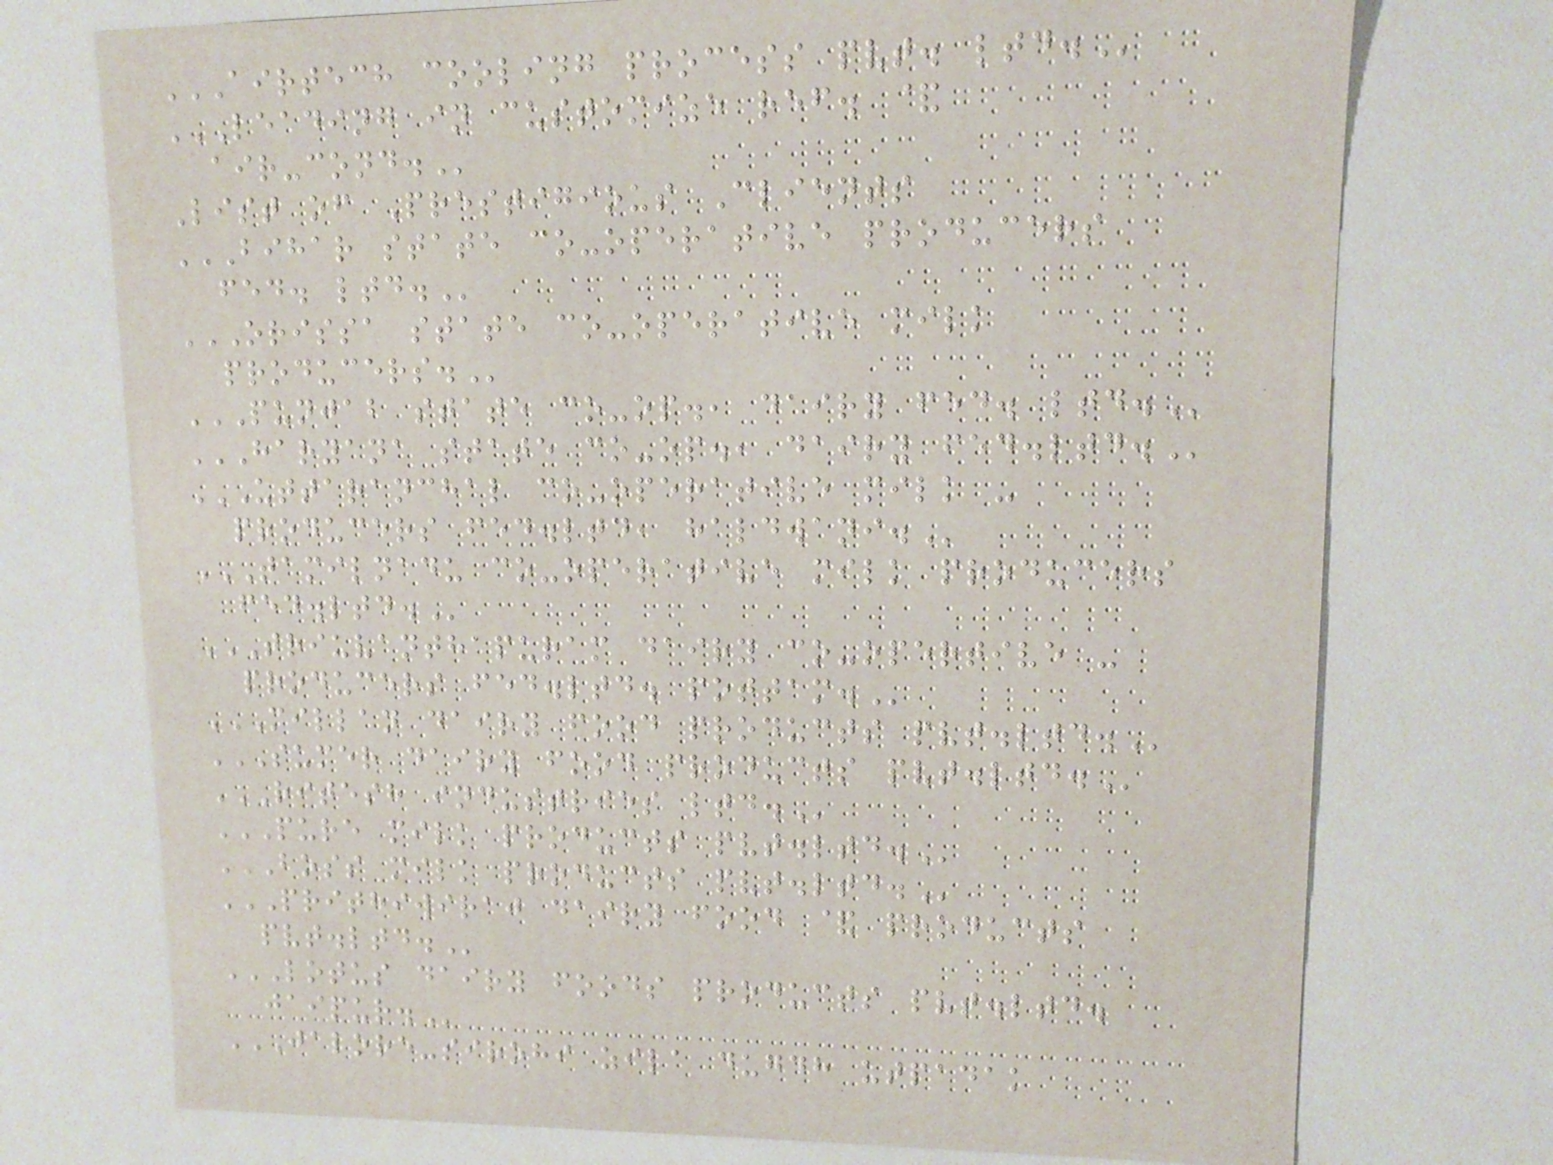AIRTECH COOLING PROCESS PVT. LTD.
LEADING IN CUSTOMIZE REF. &
AIR-COND.
List of Prestigious Clients
BIHAR STATE CO-OPERATIVE PRODUCERS
FED. LTD.
ORISSA STATE CO-OPERATIVE MILK
PRODUCERS.
PUNJAB STATE CO-OP., DAIRY FED. LTD.
HARYANA STATE CO-OP., DAIRY FED.LTD.
UTTARANCHAL CO-OPERATIVE MILK -
PRODUCERS FED.LTD, HALDWANI.
TAMILNADU CO-OPERATIVE MILK PRODUCERS
FED.LTD.
TRIUVANTHAPURAM DAIRY CO-OPERTIVE -
PRODUCERS FED.LTD. POTTAM.
MILLAN DAIRY FOOD PRODUCTS PVT.LTD.
SUMER DAIRY FOOD PRODUCTS PVT.LTD.
RITESH INDUSTRIES LTD.
PURE MILK PRODUCTS PVT.LTD.
BOSS MILK PRODUCTS PVT.LTD.
PRITHIWIRAJ DAIRY FOOD & PRODUCTS
PVT.LTD.
LOTUS DAIRY FOODS PRODUCTS PVT.LTD.
JAIPUR.
JALORE-SIROHI ZILA DUGDH UTPADAK
